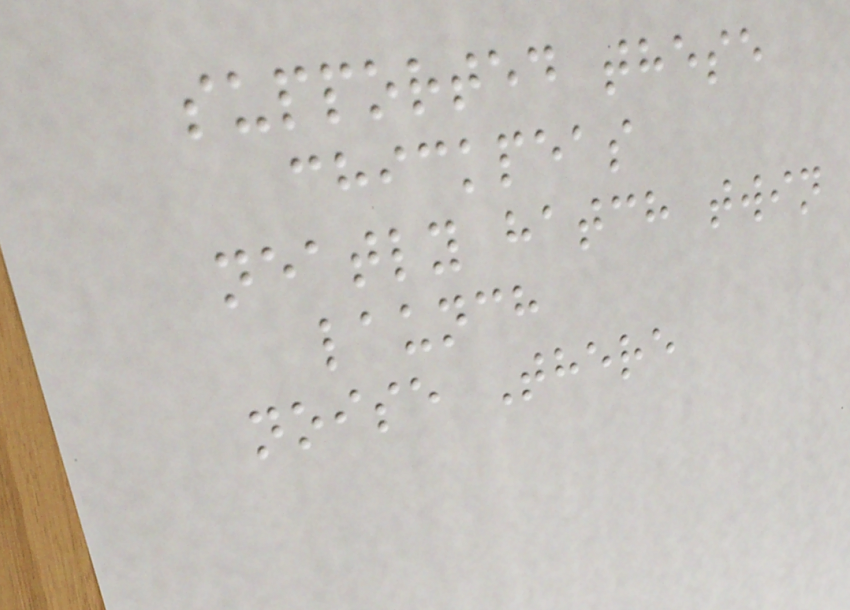supported these
chickpeas
neatly hatch twin
launch
noise There
